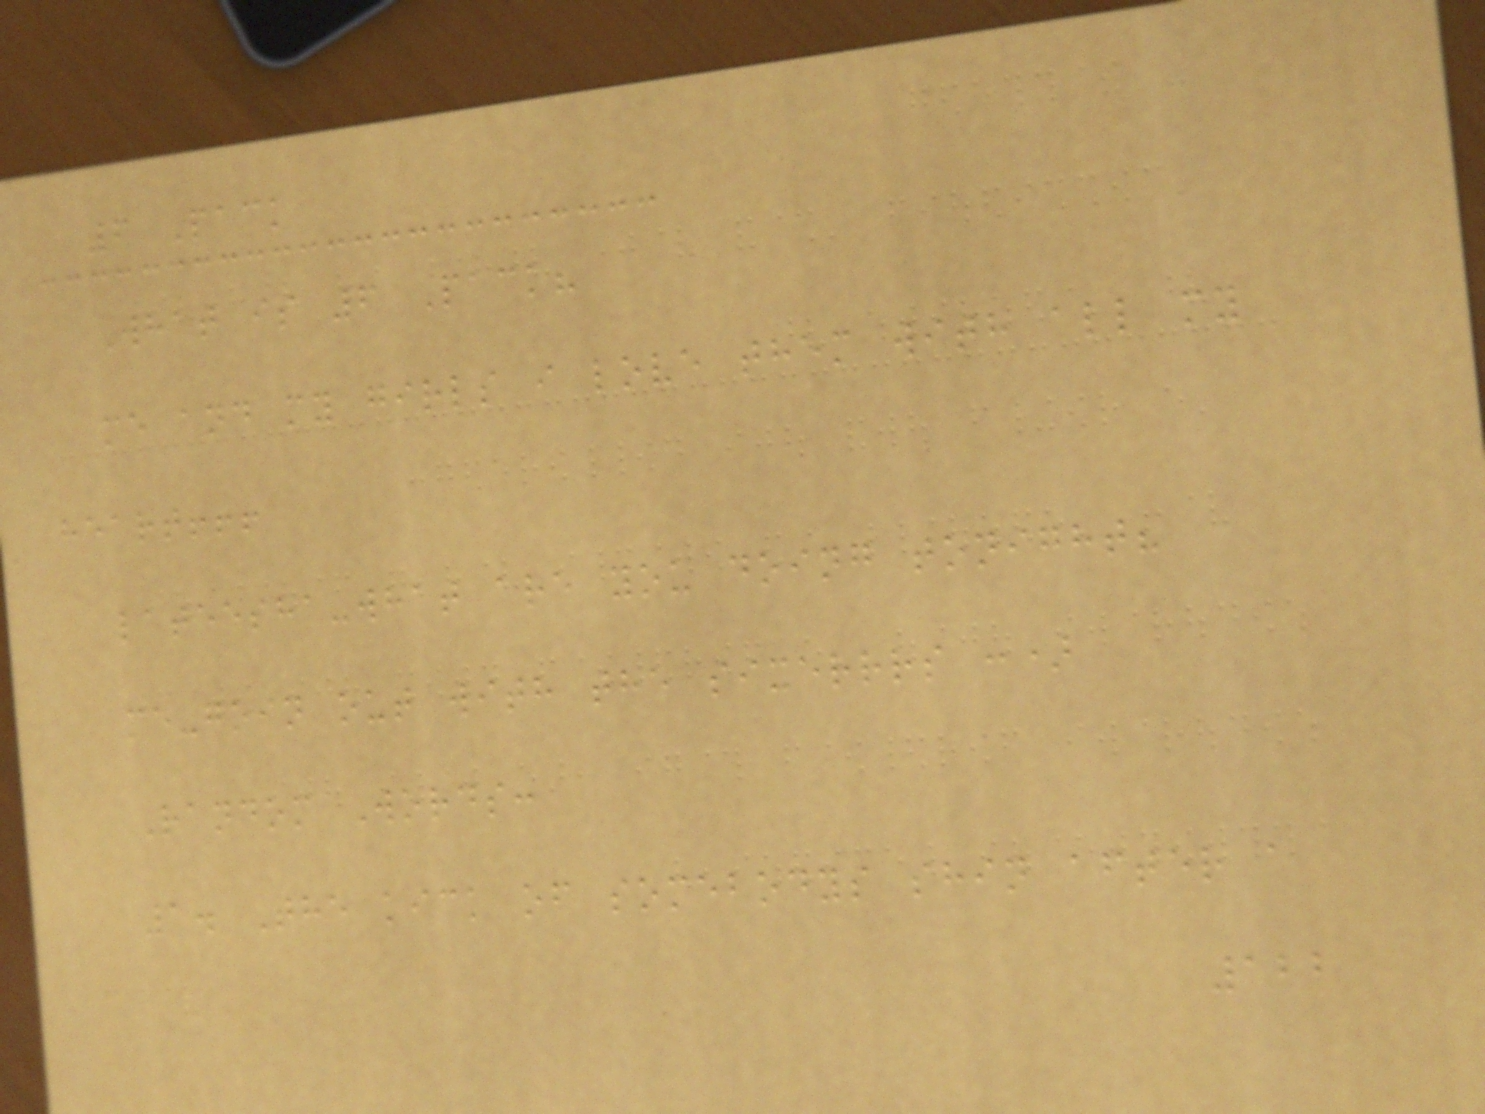6 Pack
What is 6 Pack?
me and my girls i love them with all my
heart!!!
lateesha-what are you doing tonight?
me-goin out with the sixerrrs :)
Random Words:
1. The kick of somebodys shin after a
122
